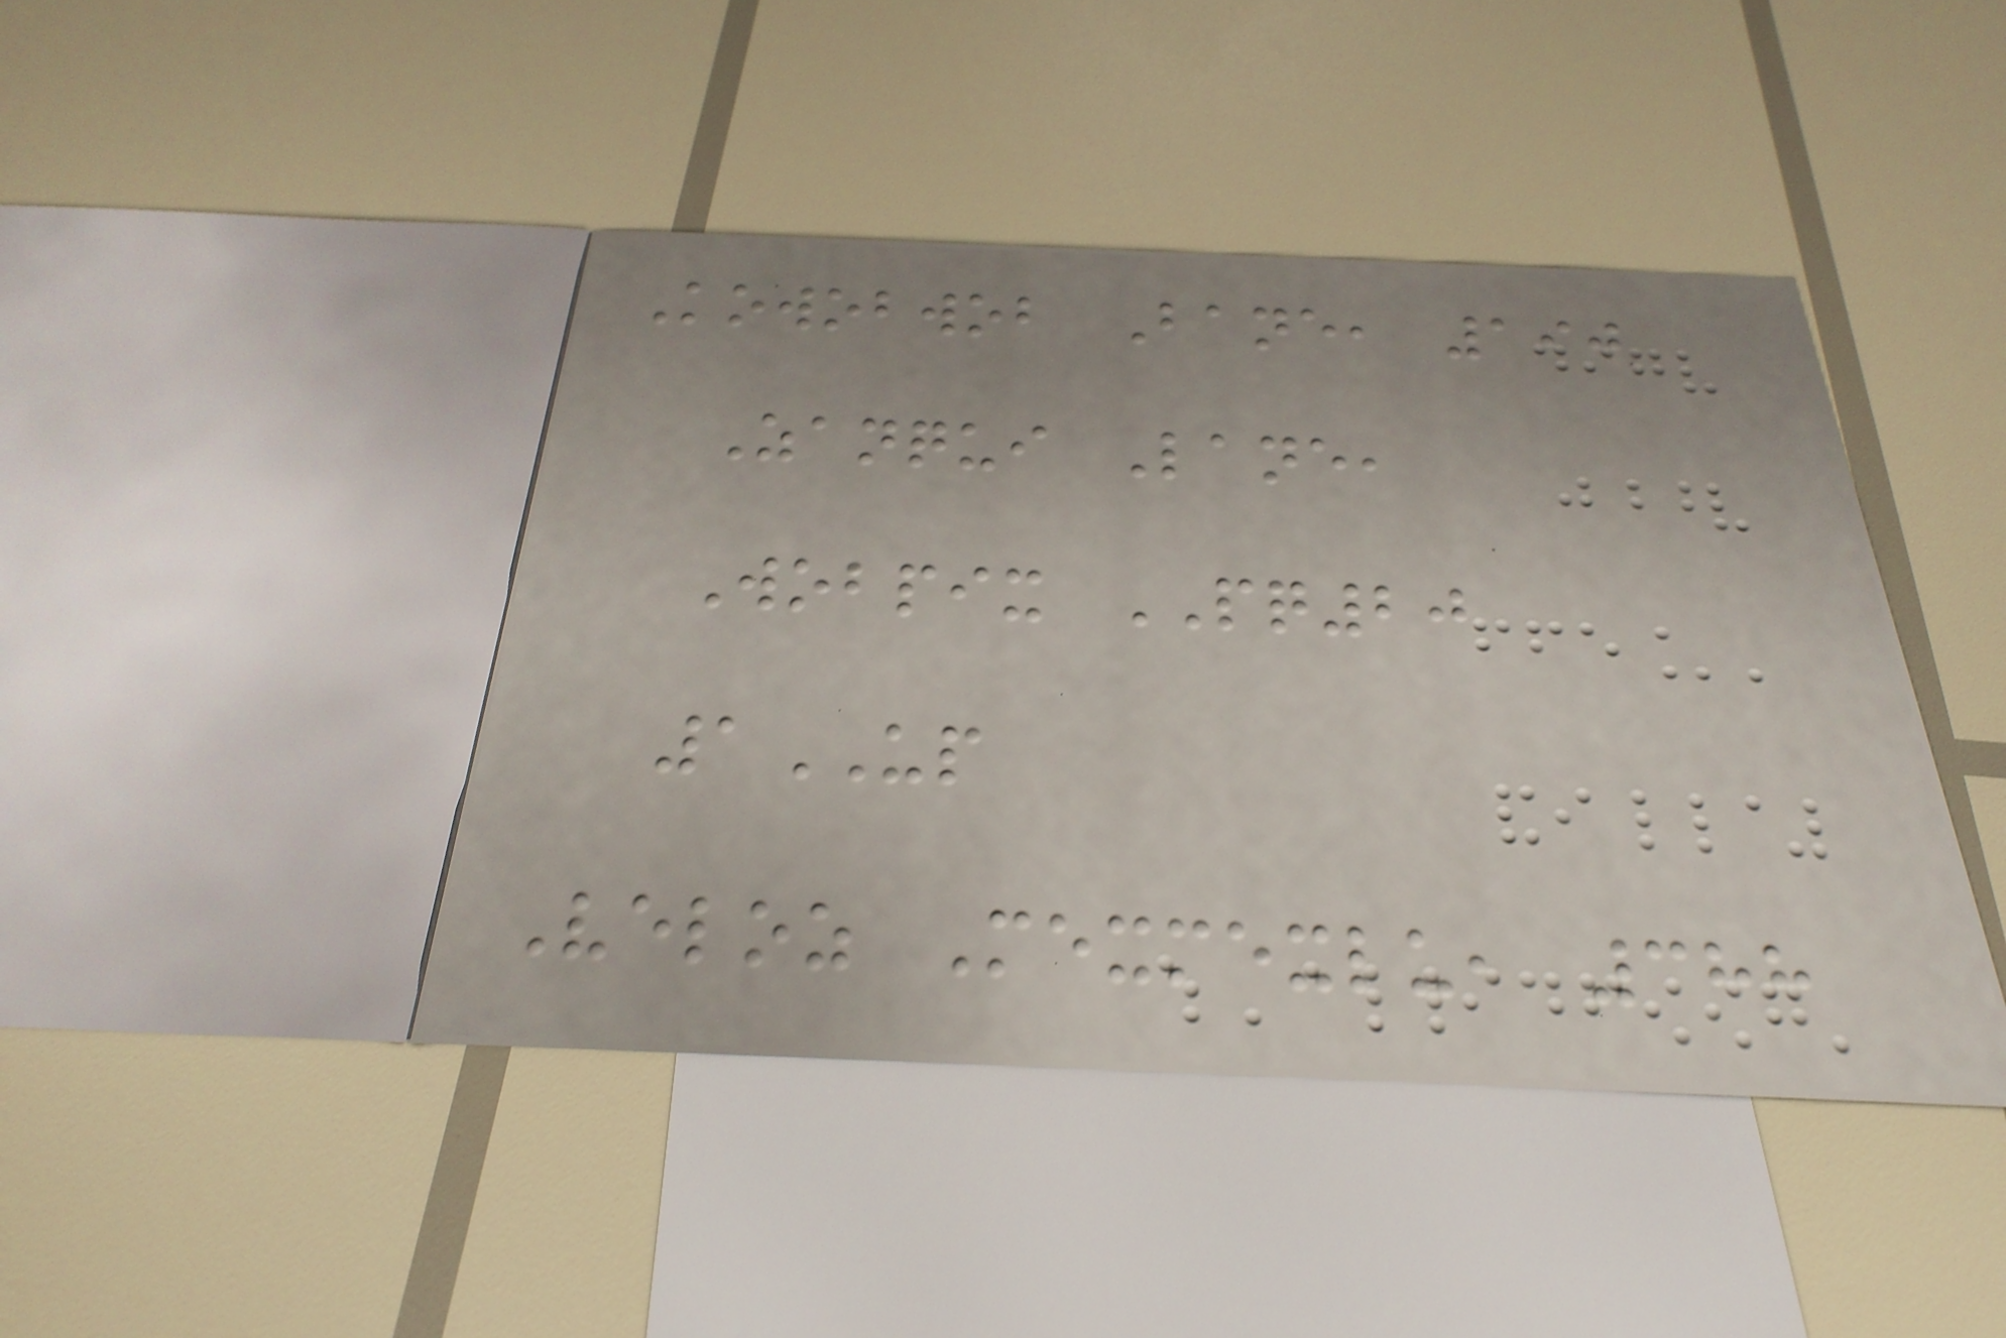Kowobwob Bane, 190
Zanqui Lane,
Wobpix PQ20
1UP
Veloz Mexmexlu, 388
